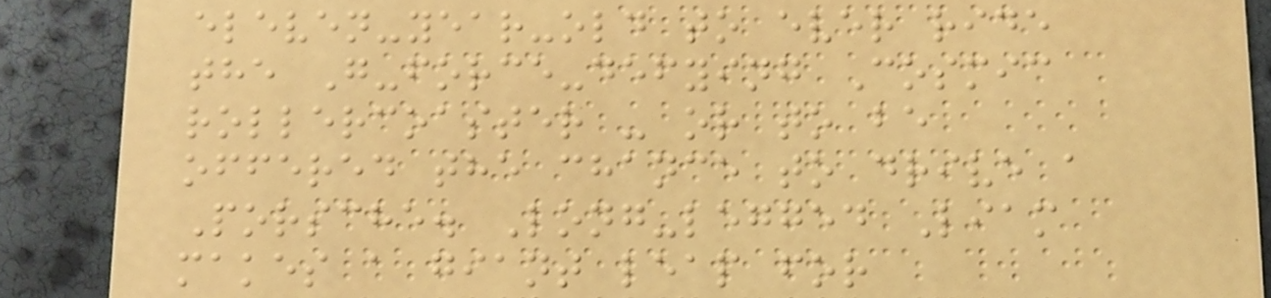eleven-year-old to ever ride
the G-force-defying Cosmic
rollercoaster - or to be
offered the chance to drive a
Porsche. Long-legged Liam
makes a giant leap for
